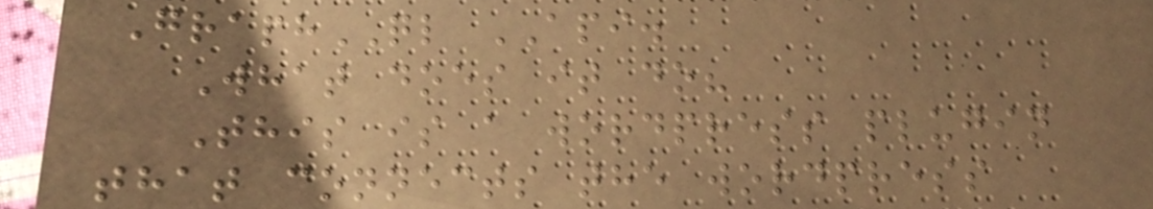GraphQL API.
What does it do?
This is a wordpress plugin
that connects the wordpress
